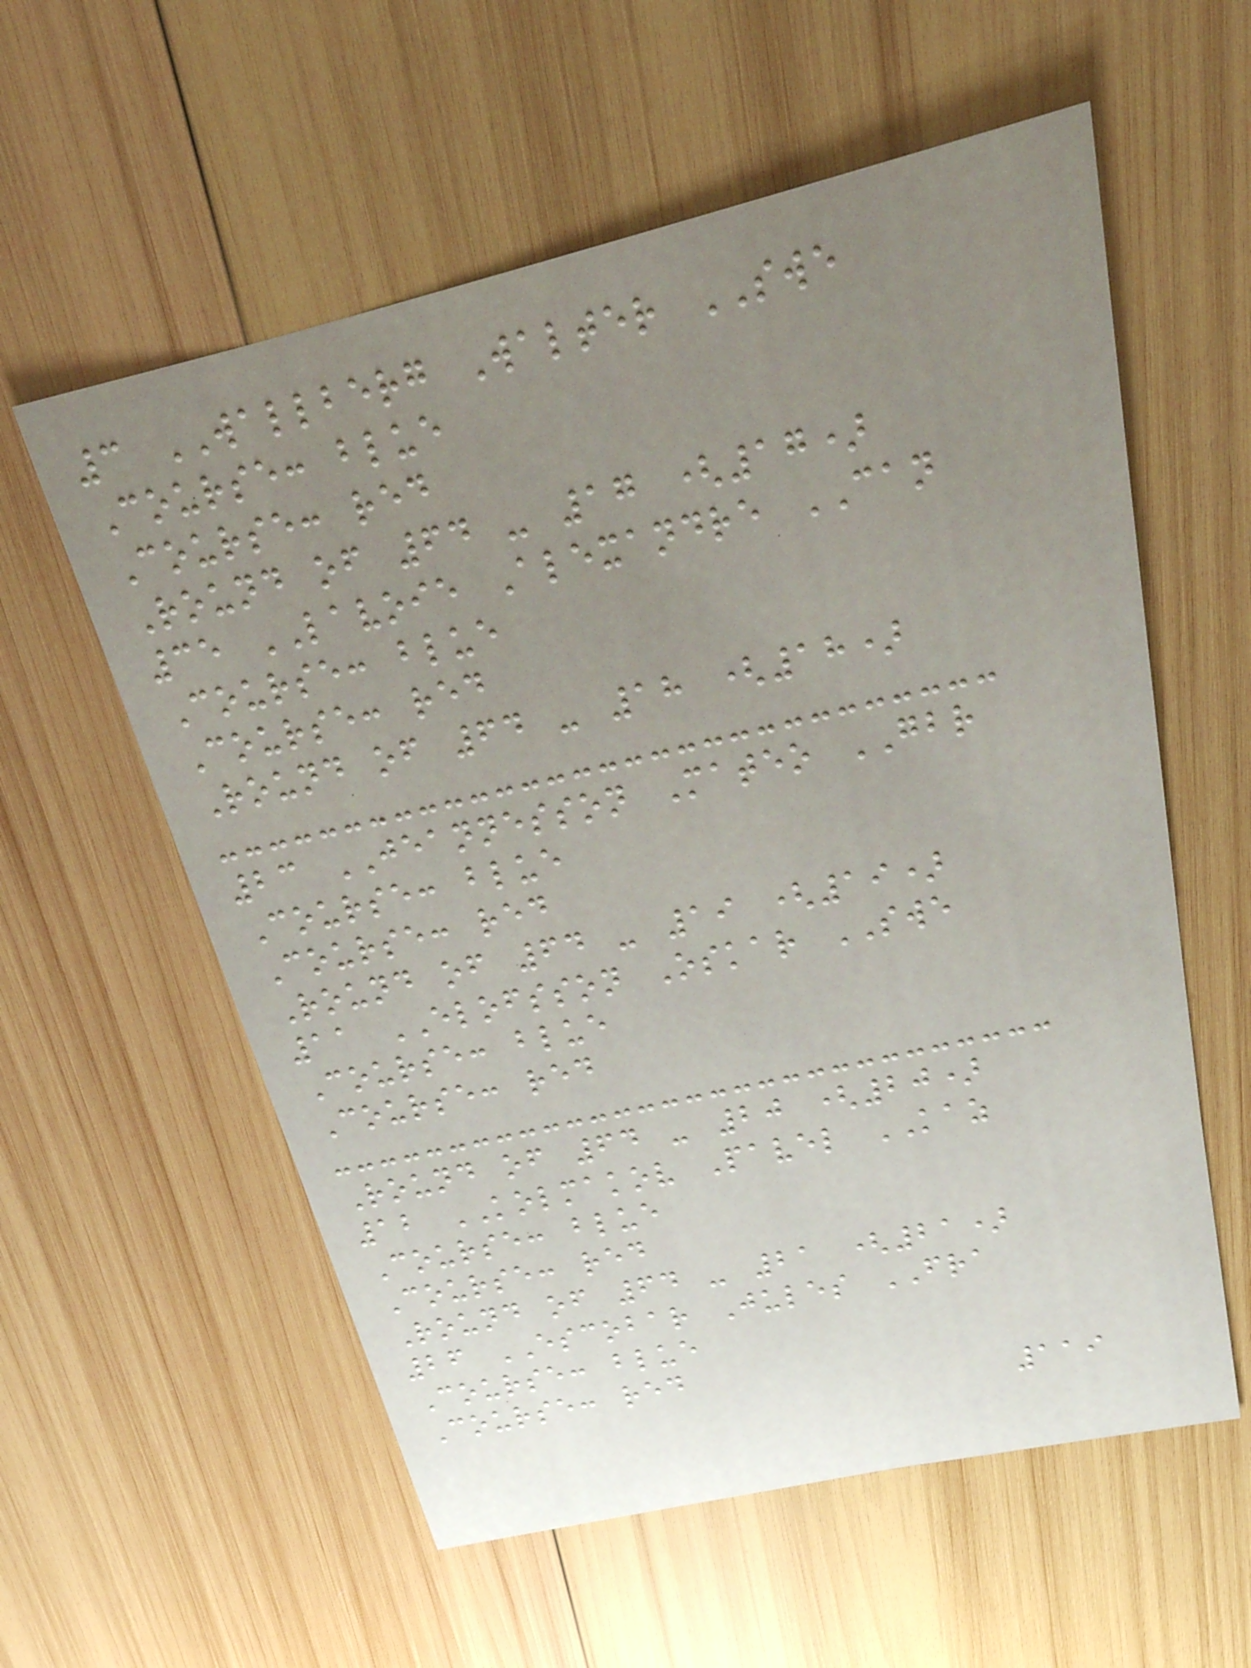3 WALLBERG Walter SWE
Course: blue
Course: red
Round of 64 - 17 (17)
35 LAVOIE Alexandre CAN
Course: blue
Course: red
Round of 64 - 18 (18)
23 JEANNESSON Mateo GBR
Course: blue
Course: red
Round of 64 - 19 (19)
11 ELOFSSON Oskar SWE
Course: blue
Course: red
Round of 64 - 20 (20)
12 KOLMAKOV Pavel KAZ
Course: blue
Course: red
Round of 64 - 21 (21)
26 ESCOBAR Jules FRA
Course: blue
Course: red
119
